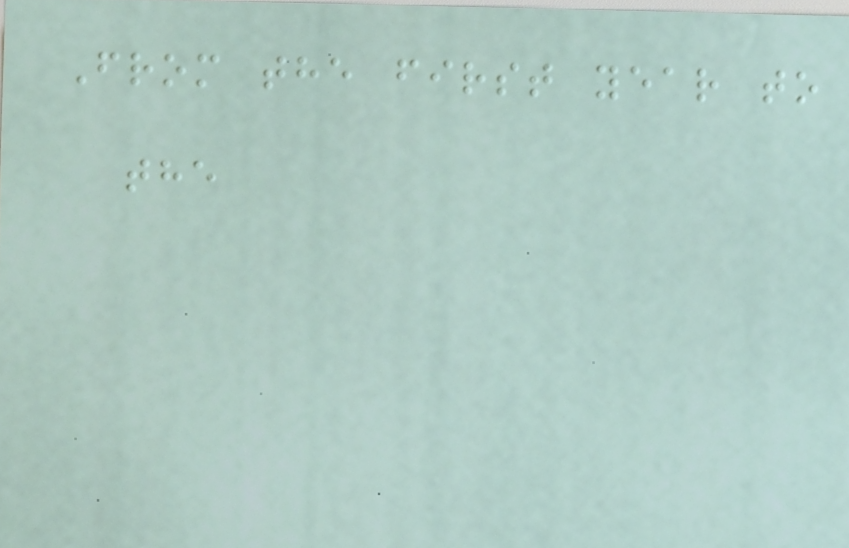From the first year to
the
